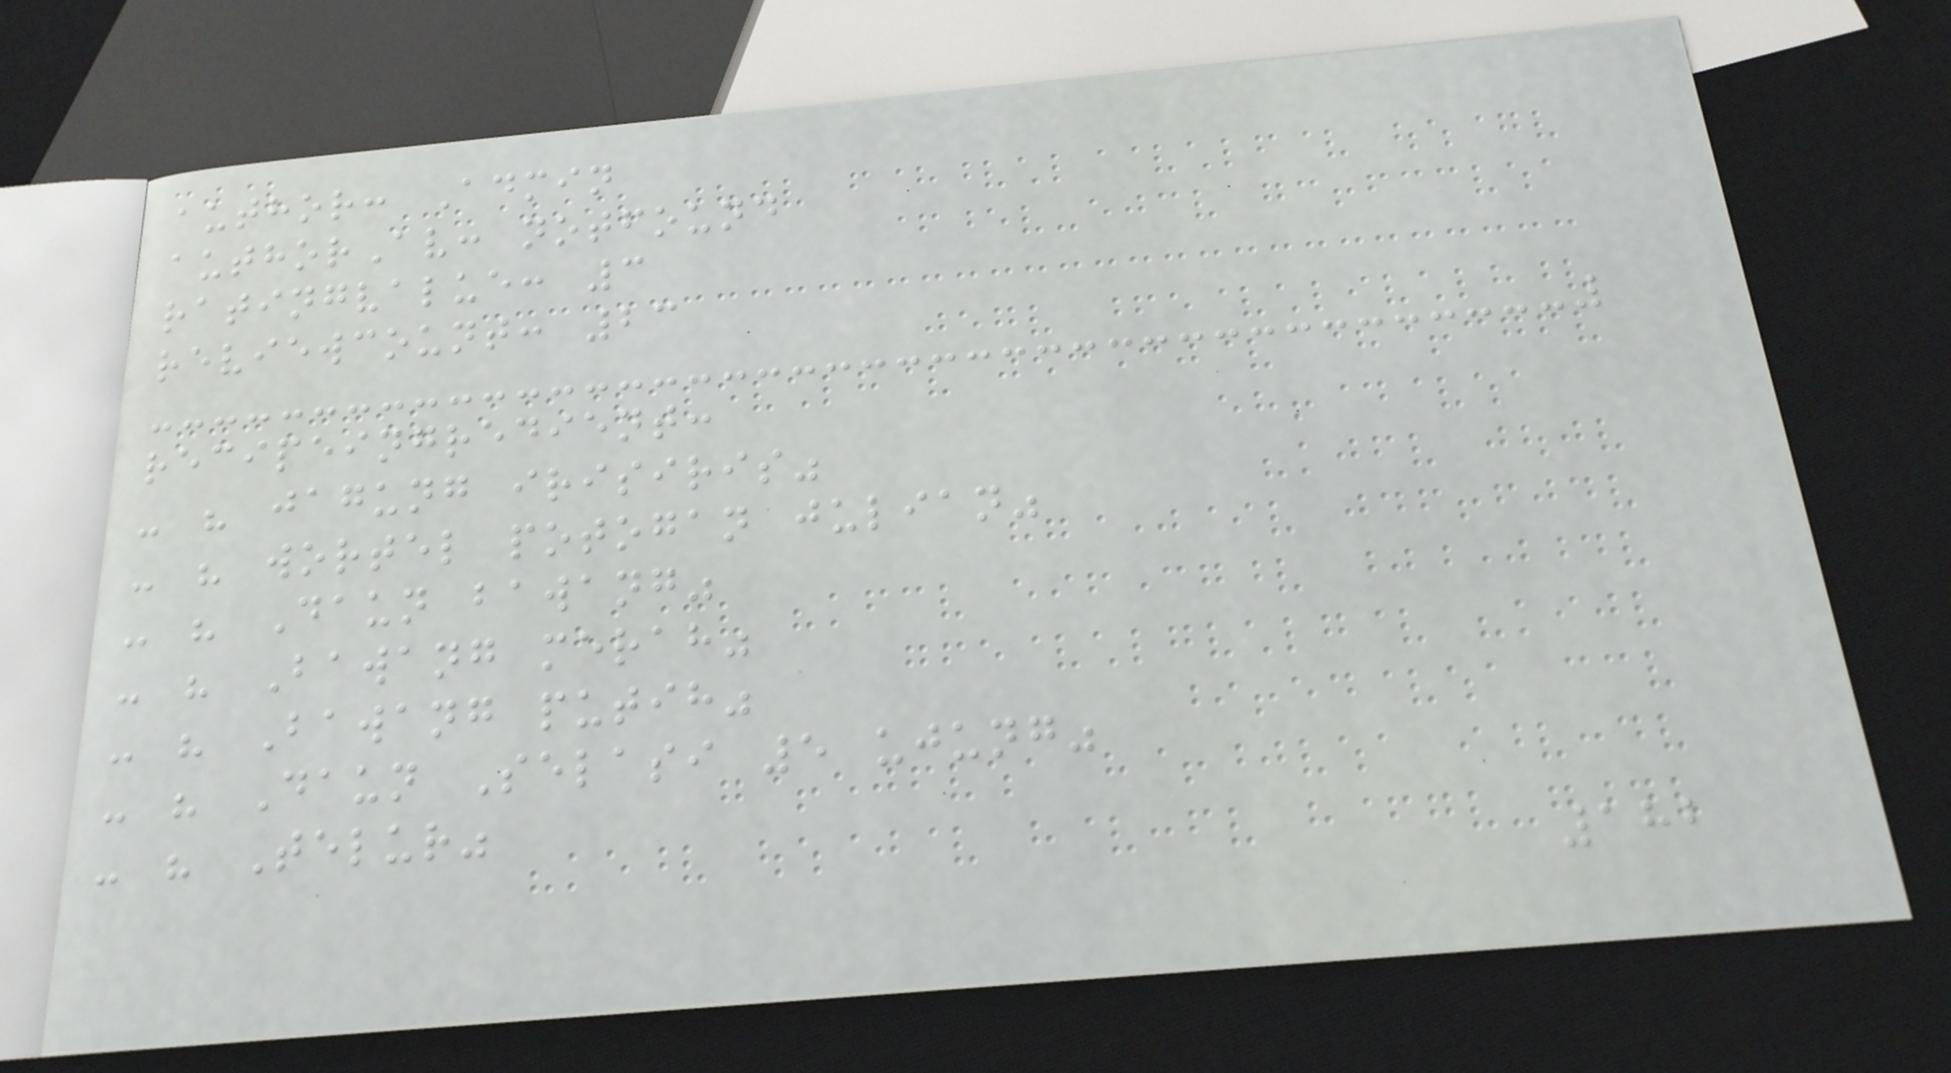author: Admin
authorAv: notfound
ratingvalue: 3
reviewcount: 23
recipeingredient:
- " jagung irisiris"
- " wortel potogan julian"
- " Daun bawang"
- " Bawang merah"
- " Bawang putih"
- " Daun Selasi 5 ujung"
- " Telur"
182
